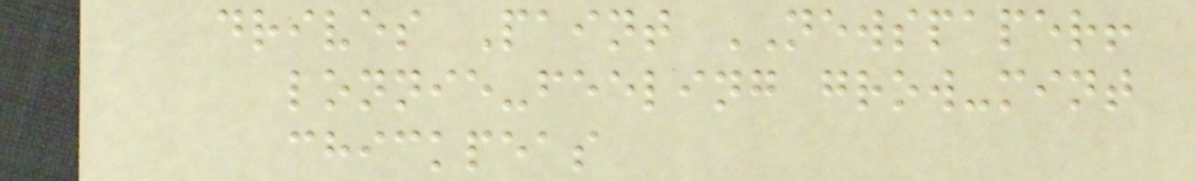drives Paint NEWSPAPER!
lonnie-feeling grow-mint
chickpeas
